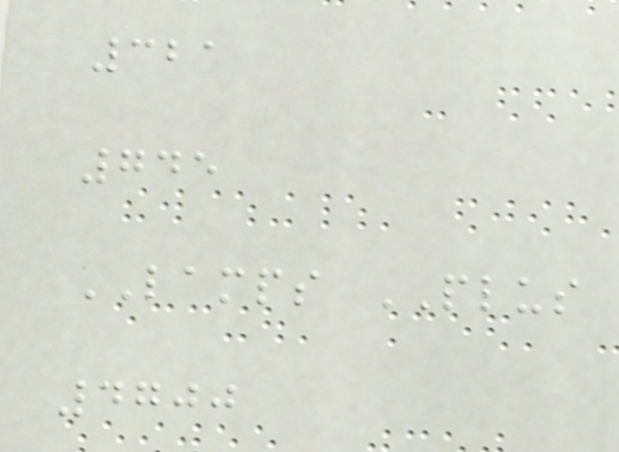321
745
LAMPS PLUS
4700
